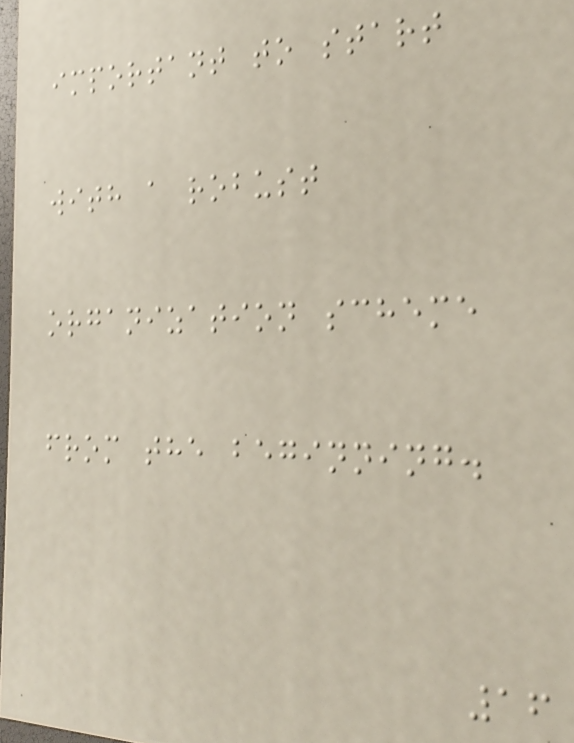important to start
with a robust
organization scheme
from the beginning.
16
